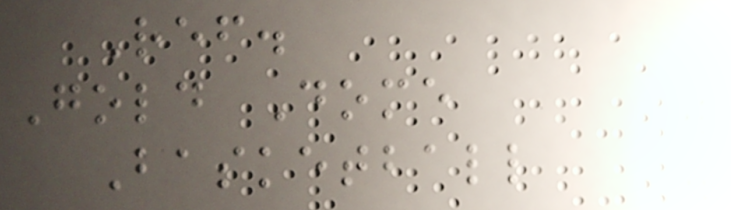Ref.
Gold Dome
Basketball
